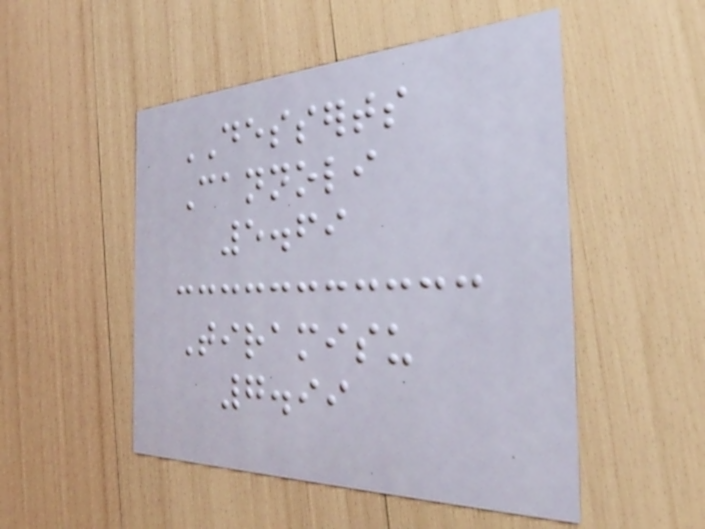DESSERTS
Cannoli
5.69
Tiramisu
7.99
